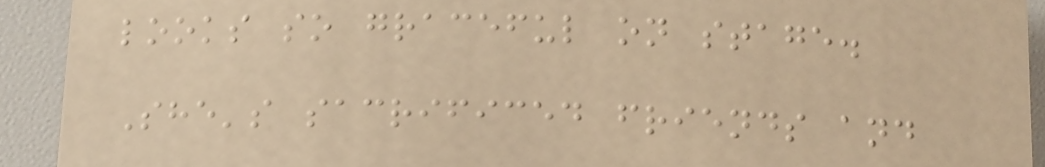looks so graceful on stage.
She's sacrificed friends and
